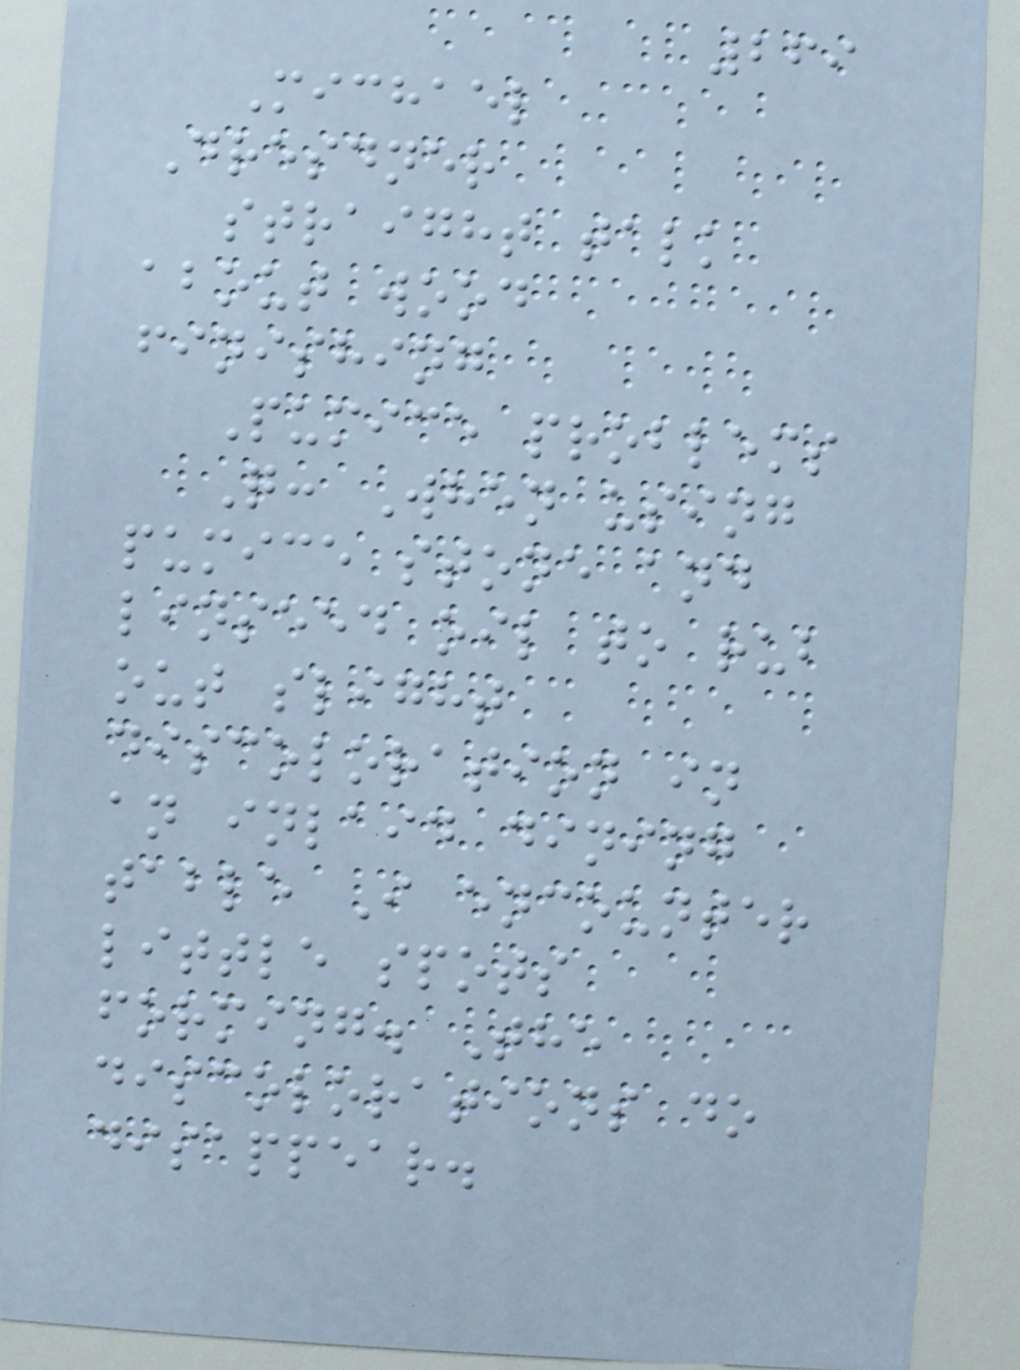269
Michael
Dresdner
straight talk
about wood
finishing
Pumice problems
Q: When using
pumice stone and
linseed oil to rub
out slight
discoloration in
an inlaid dining
table I encounter
little spots
forming. The
discolorations do
disappear.
